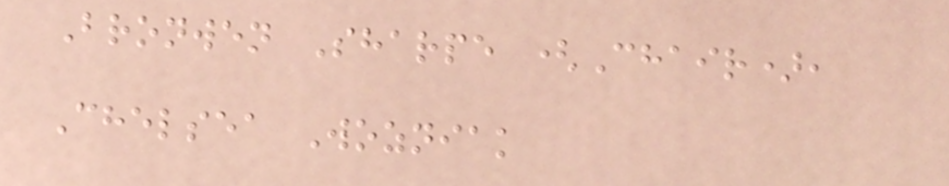Bronwen Sharpe (Chair),
Chelsea Wozniak
